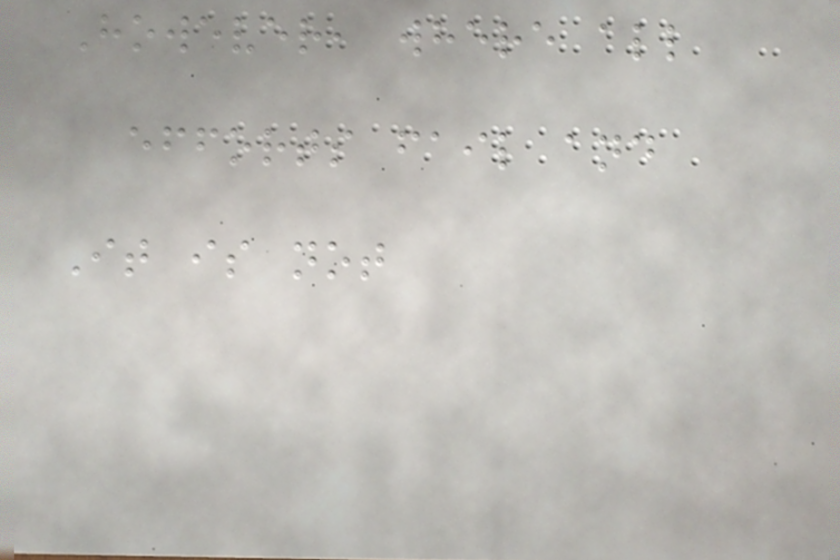However, where all
efforts fail and
It is not
